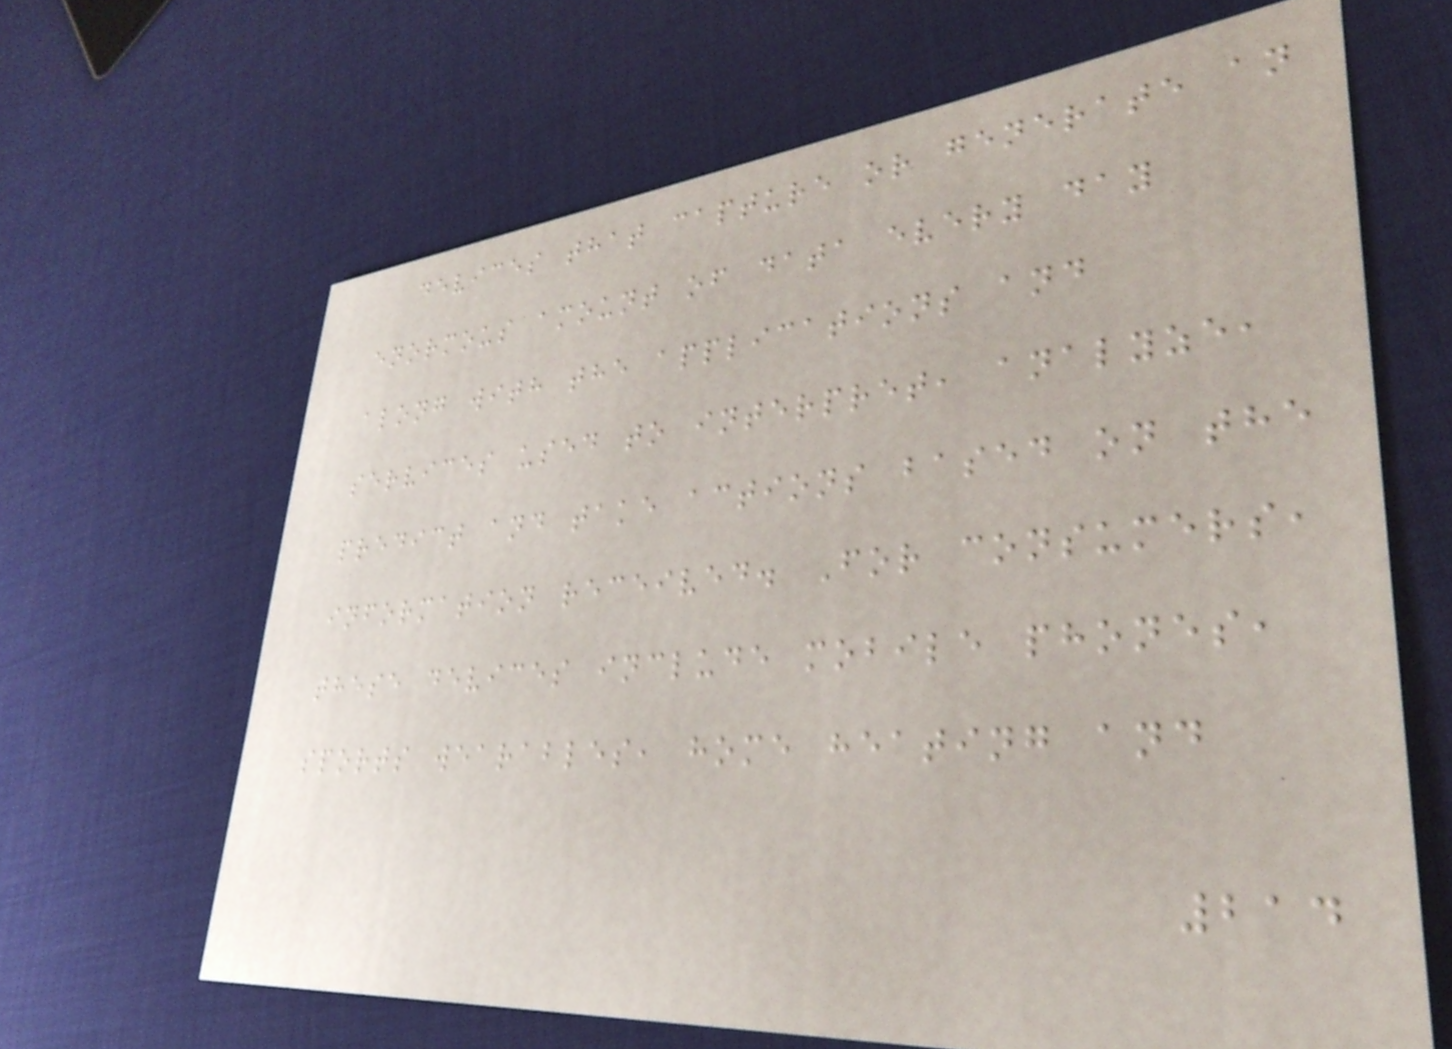devices that capture or generate an
enormous amount of data every day
along with the applications and
services used to interpret, analyze,
predict and take actions based on the
information received. For consumers,
these devices include mobile phones,
sports wearables, home heating and
214
